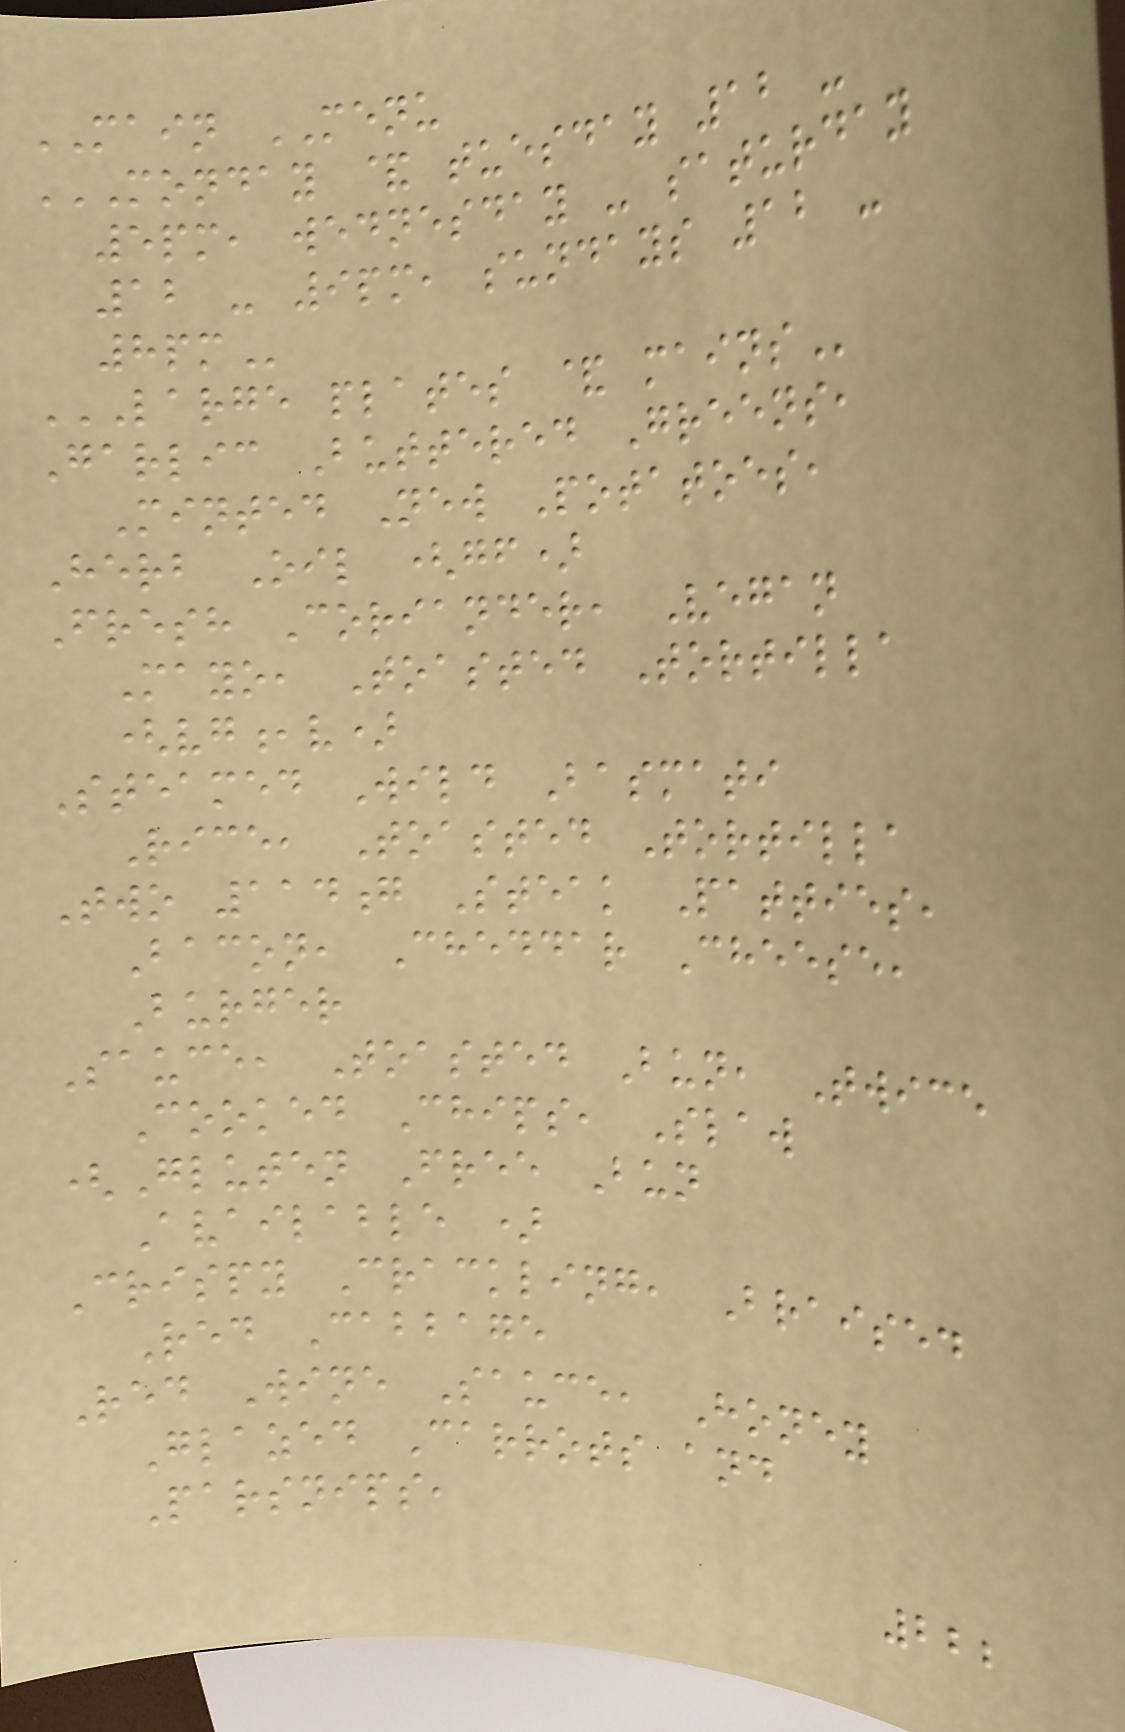MAIN MENU
MONDAY & TUESDAY 12 -
5PM, WEDNESDAY - SATURDAY
12 - 9PM, SUNDAYS 12 -
8PM
LARGE PLATES & MAINS
Garlic Buttered Greens,
Minted New Potatoes,
Herb Oil (gf)
Fresh Coriander, Vegan
Mayo, Toasted Tortilla
(vg,v)
Steamed Wild Basmati
Rice, Toasted Tortilla
Two 114g Steak Patties,
Bacon, Cheddar Cheese,
Burger
Sauce, Toasted Bun, Twice
Cooked Chips, Slaw
(Gluten Free Bun
Available )
Crispy Crackling, Braised
Red Cabbage
Red Wine Sauce, Honey
Glazed Carrots and
Parsnips,
222
